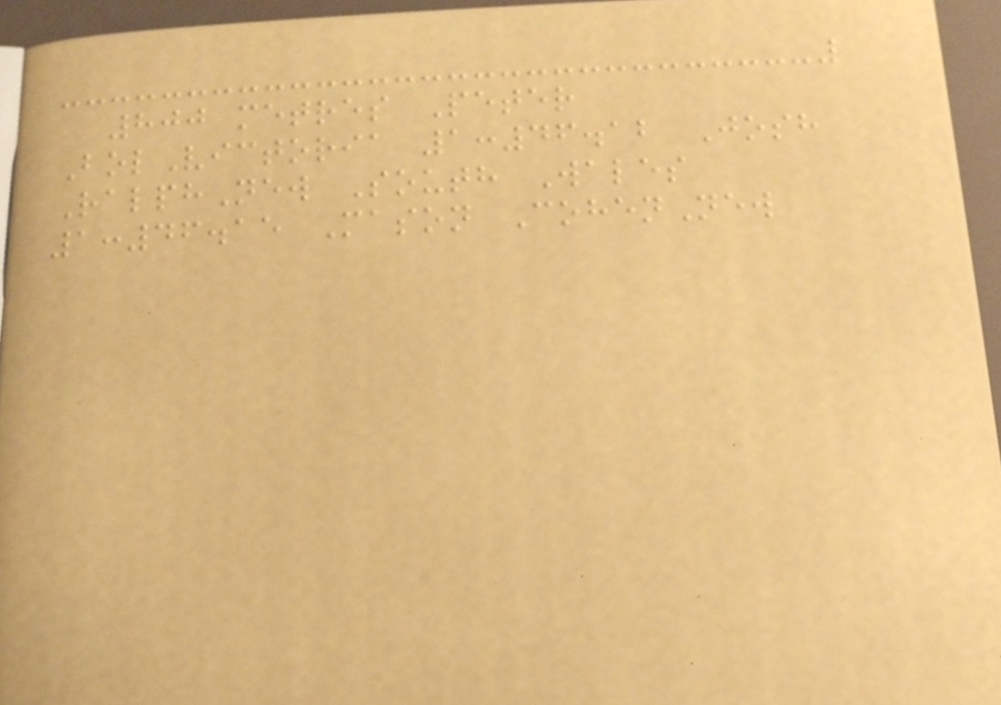800 metres Peter
BolVictoria 1:46.12 Josh
RalphNew South Wales
1:46.15 Mason CohenNew
